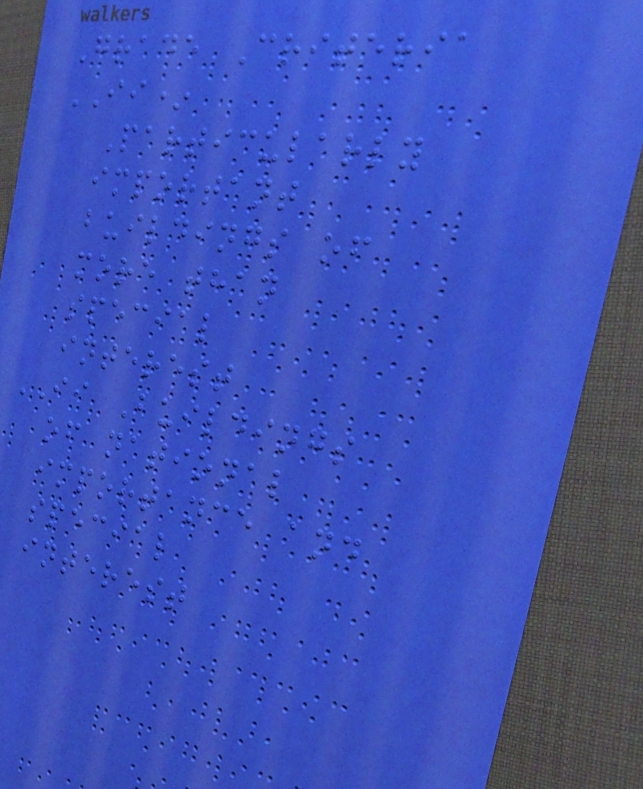Grade Criteria
II*
Particularly
important
buildings of
more than
special
interest
II Buildings
of national
importance and
special
interest
